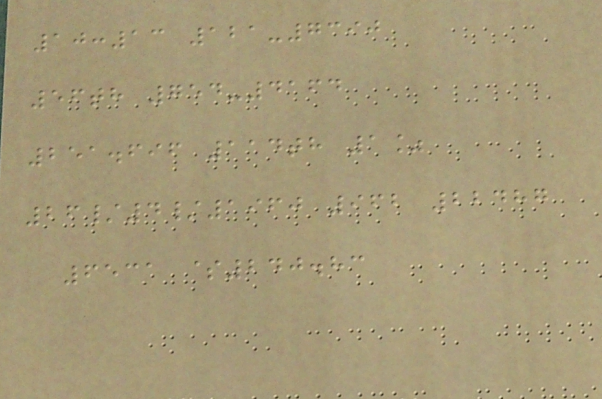10:13 121-7390
56th 754-4164
251.696 114th 1%
26/4/1960 962 22487
6531 $240.83
